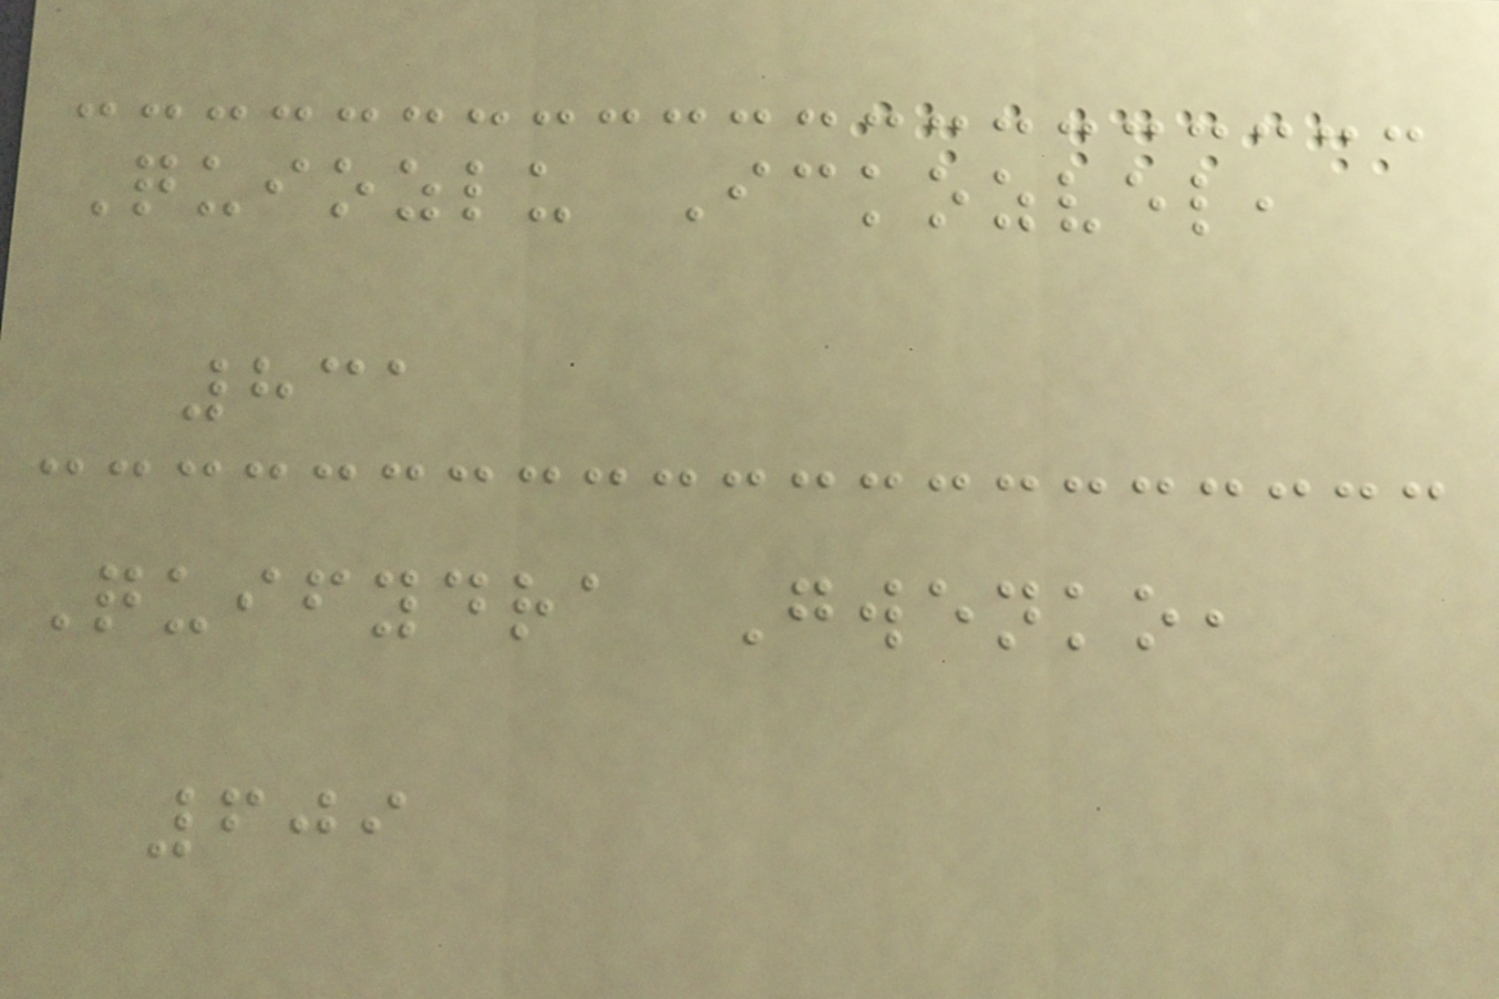Quiozlu Ickozvel,
831
Quifydra Gwenko,
609
